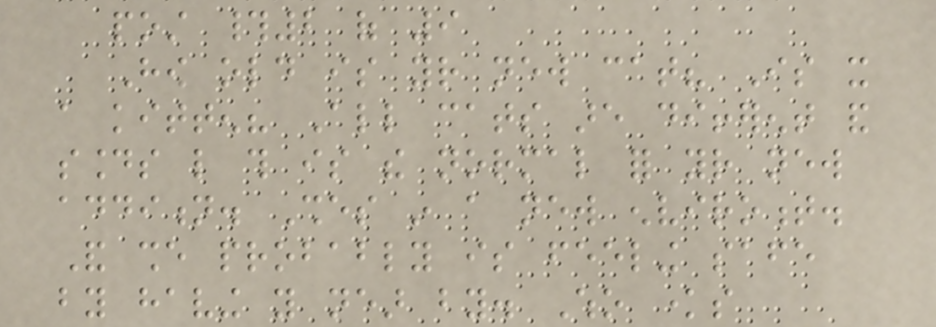post #2 of 9
How old is your new cat? Is it
a kitten? All cats are different and
sounds like this is the normal for your new
addition. Shes in a new enviroment.
And she probably is feeling safe
by having you near by. Who knows
